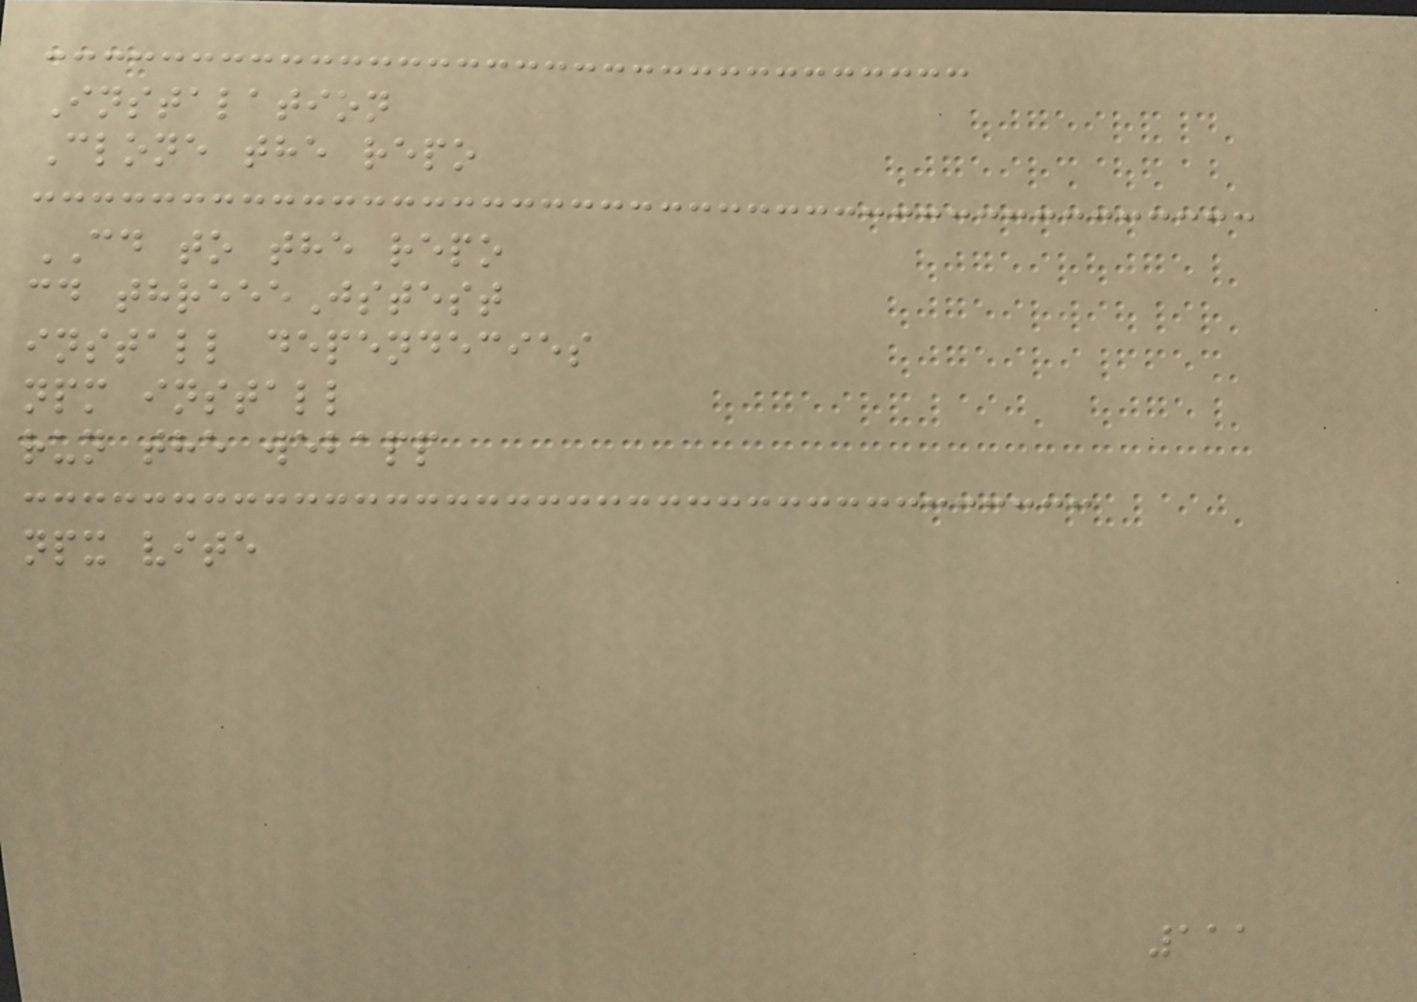Instalation
Clone the repo
CD to the repo
cd threeeJstest
install dependecies
npm install
run the webapp
npx vite
111
